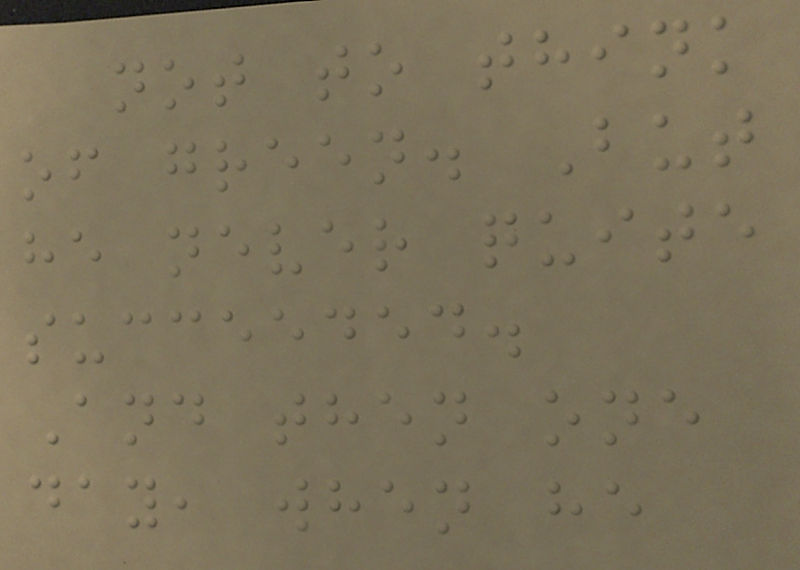not to think
of green. But
he never quite
succeeded.
And then one
day, when he
